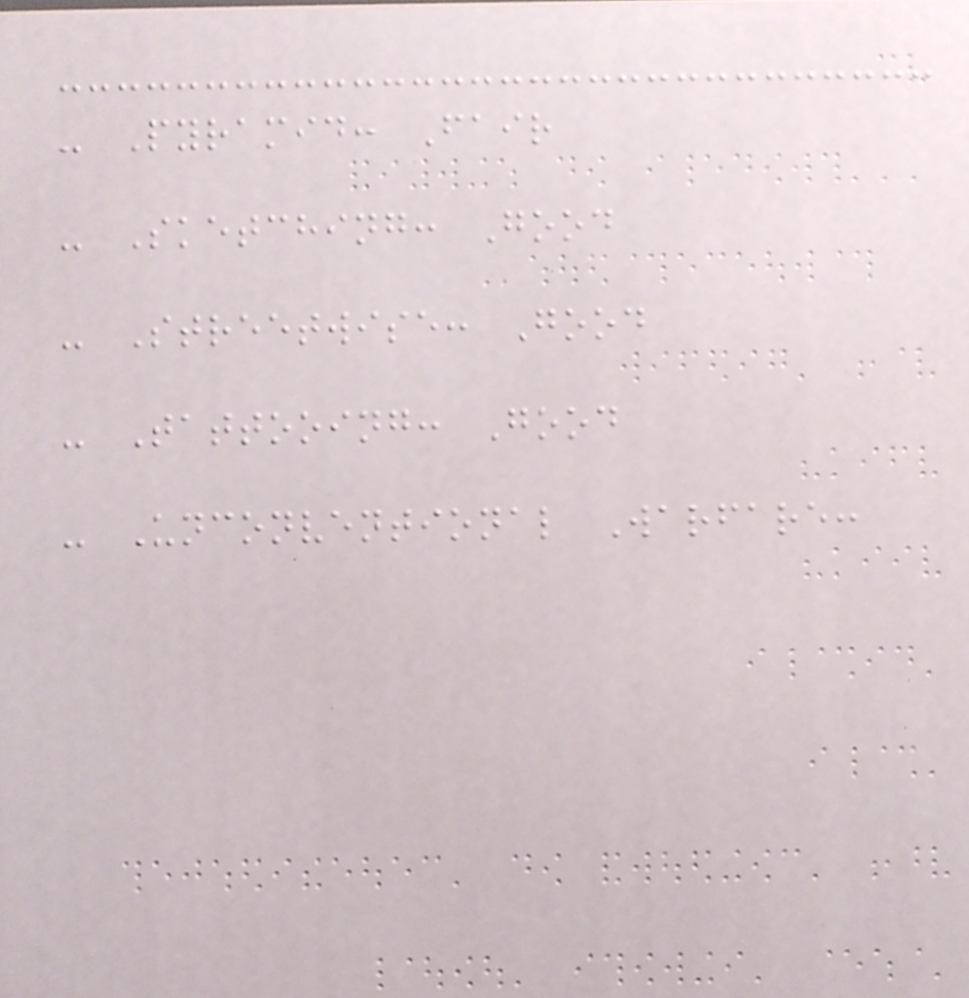- Pyramid: Fair
- Sketching: Good
- Streetwise: Good
- Tattooing: Good
- Unconventional Warfare:
